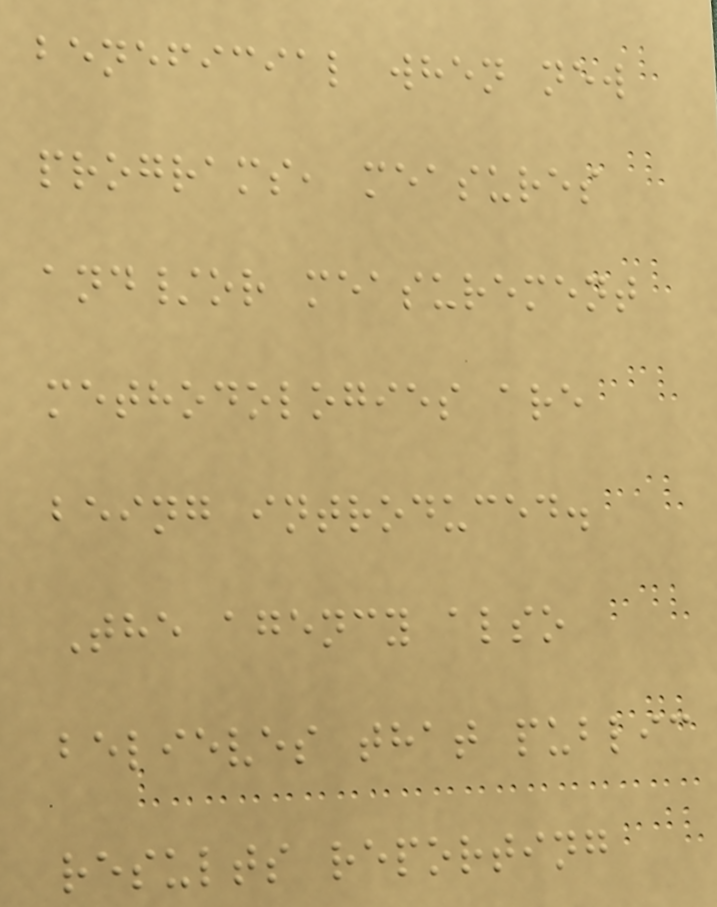beneficial when new
programs, measures
and/or measurement
methodologies are
being introduced.
The agency also
believes that public
results reporting
